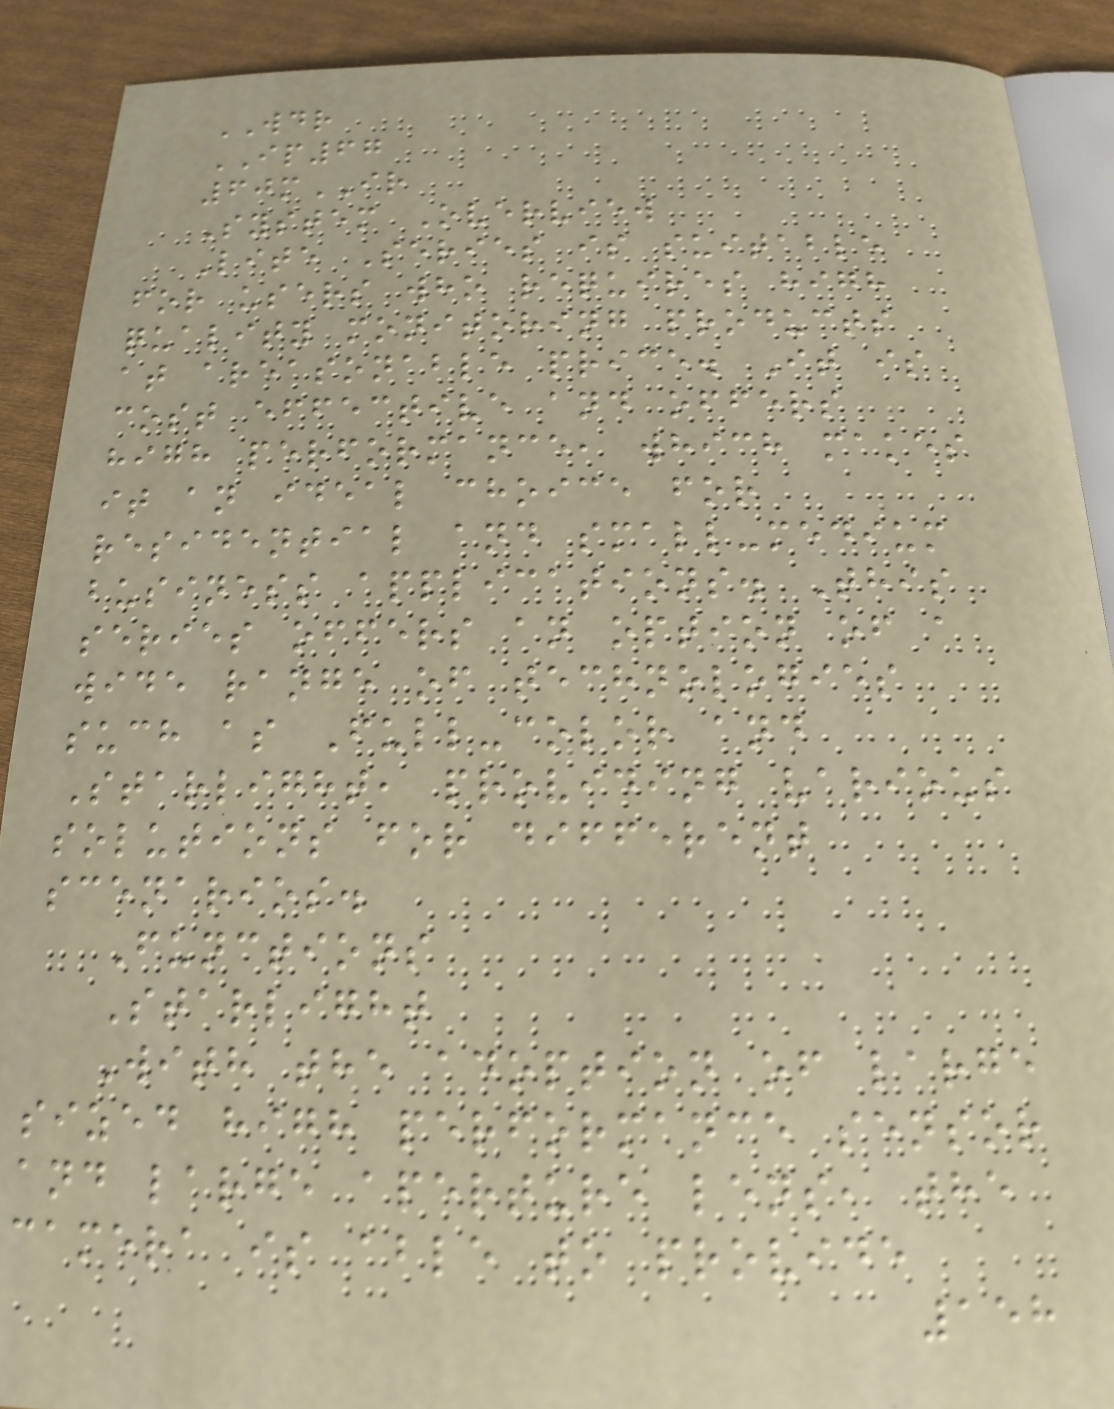WDR
IP67
60mIR
System Overview
Lite Series is suitable
for users who requires high
quality monitoring products
at areasonable price. It is
cost effective and offers
high performance, which makes
it an ideal choice for
residential and small-medium
business applications. This
series offers an option of a
wide range of technologies
such as Full-color and
Starlight, providing various
solutions for different
scenarios.
Functions
Starlight
With the adoption of large
sized high performance sensor
and large aperture lens, the
camera is able to provide
158
